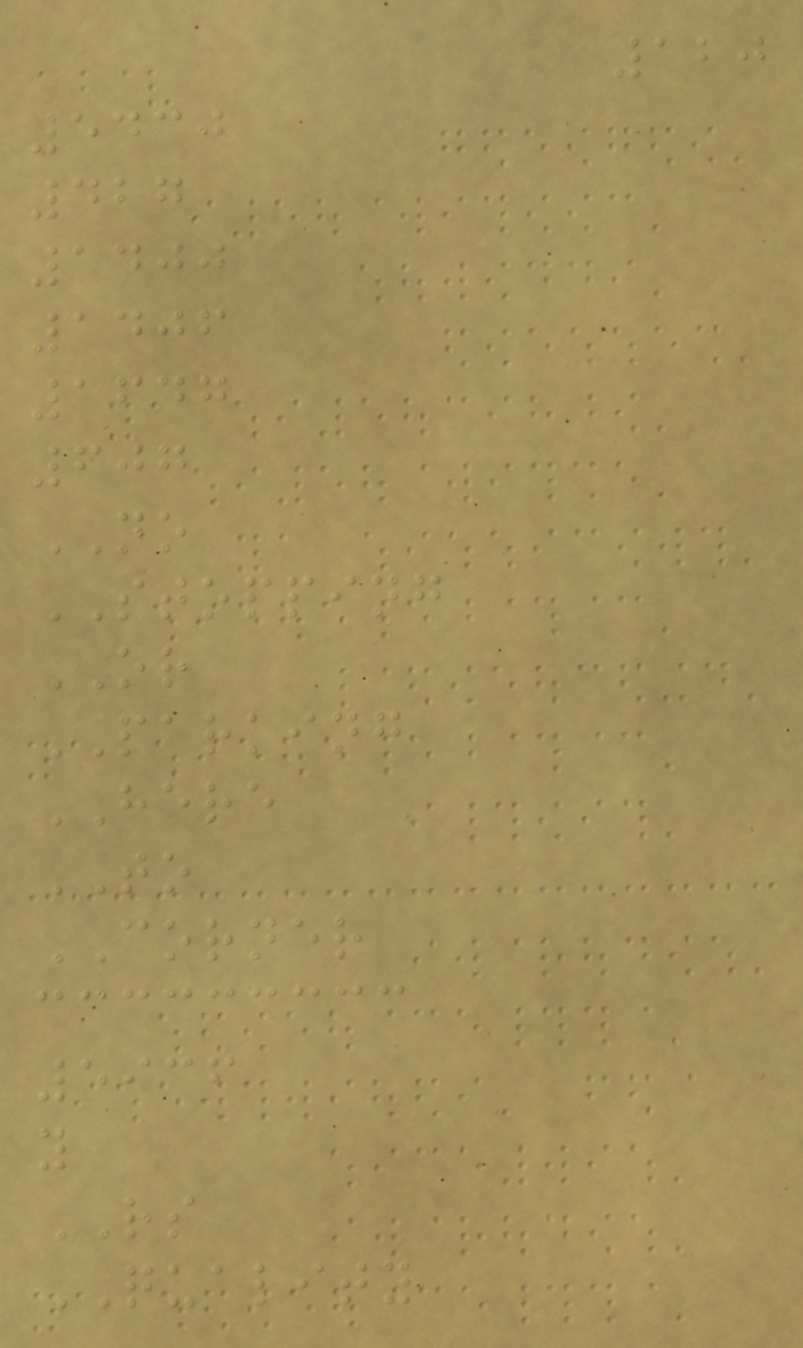120
5430
427
1400
1406
1647
607
NO
STOPPING
OR
PARKING
HERE
TO
CORNER
5936
y
RS
QUALITY
